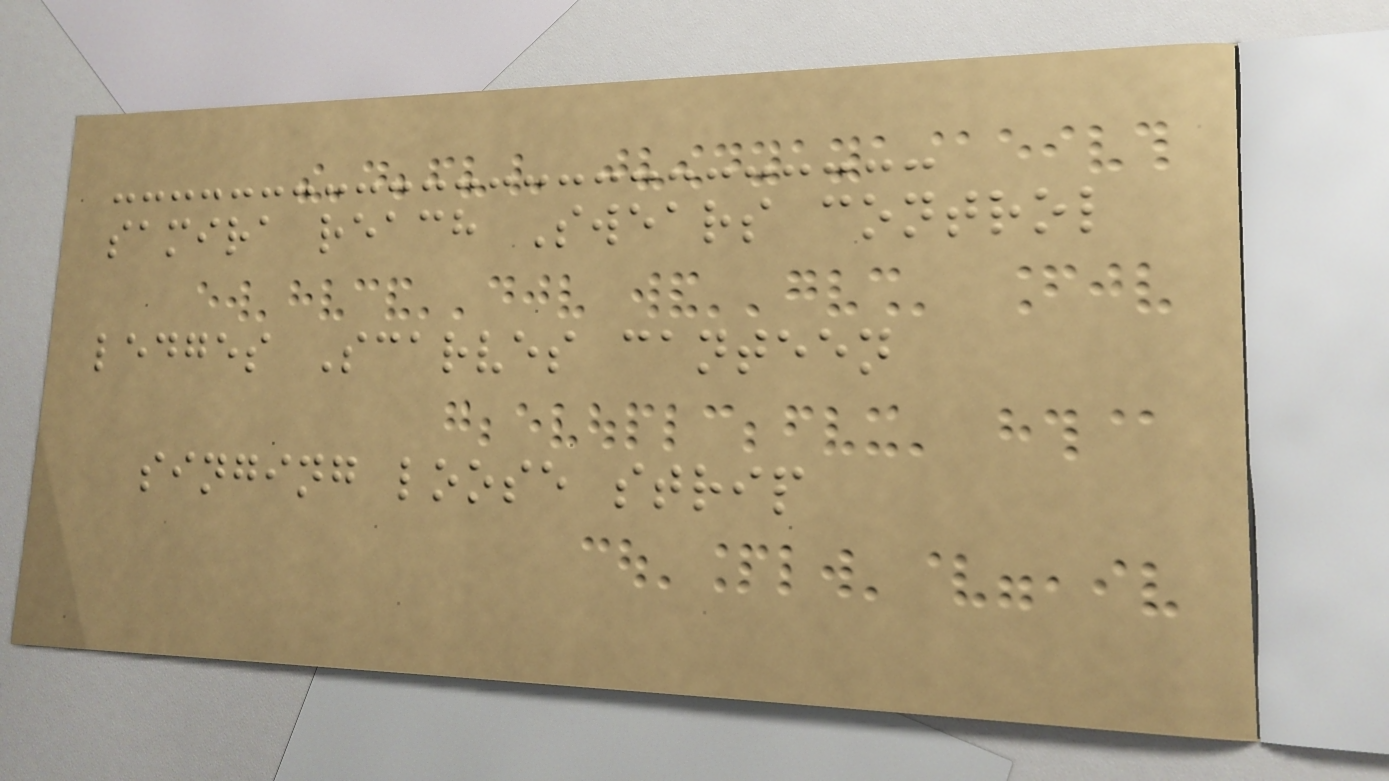samira reach Swears control
ledges Scarves canteen
singing loose strip
